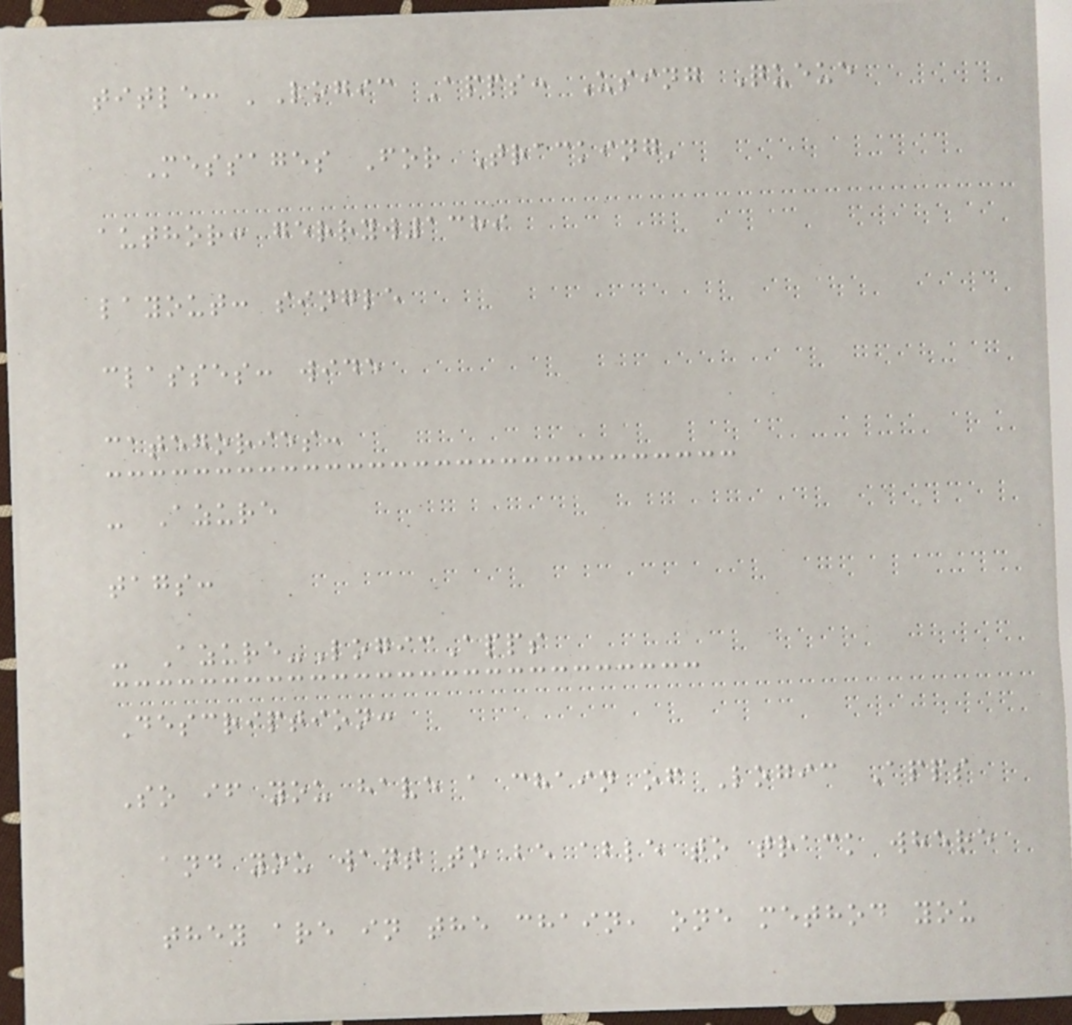title: 'Logic Apps: Using Queue
Messages For Tracking'
author: gerryw1389
layout: single
classes: wide
categories:
- Azure
tags:
- Azure-LogicApps
Description:
So if you have a chain of Logic Apps
and you want to be able to track where
they are in the chain, one method you
